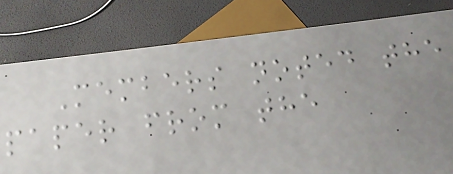Members noted the
paper from the
